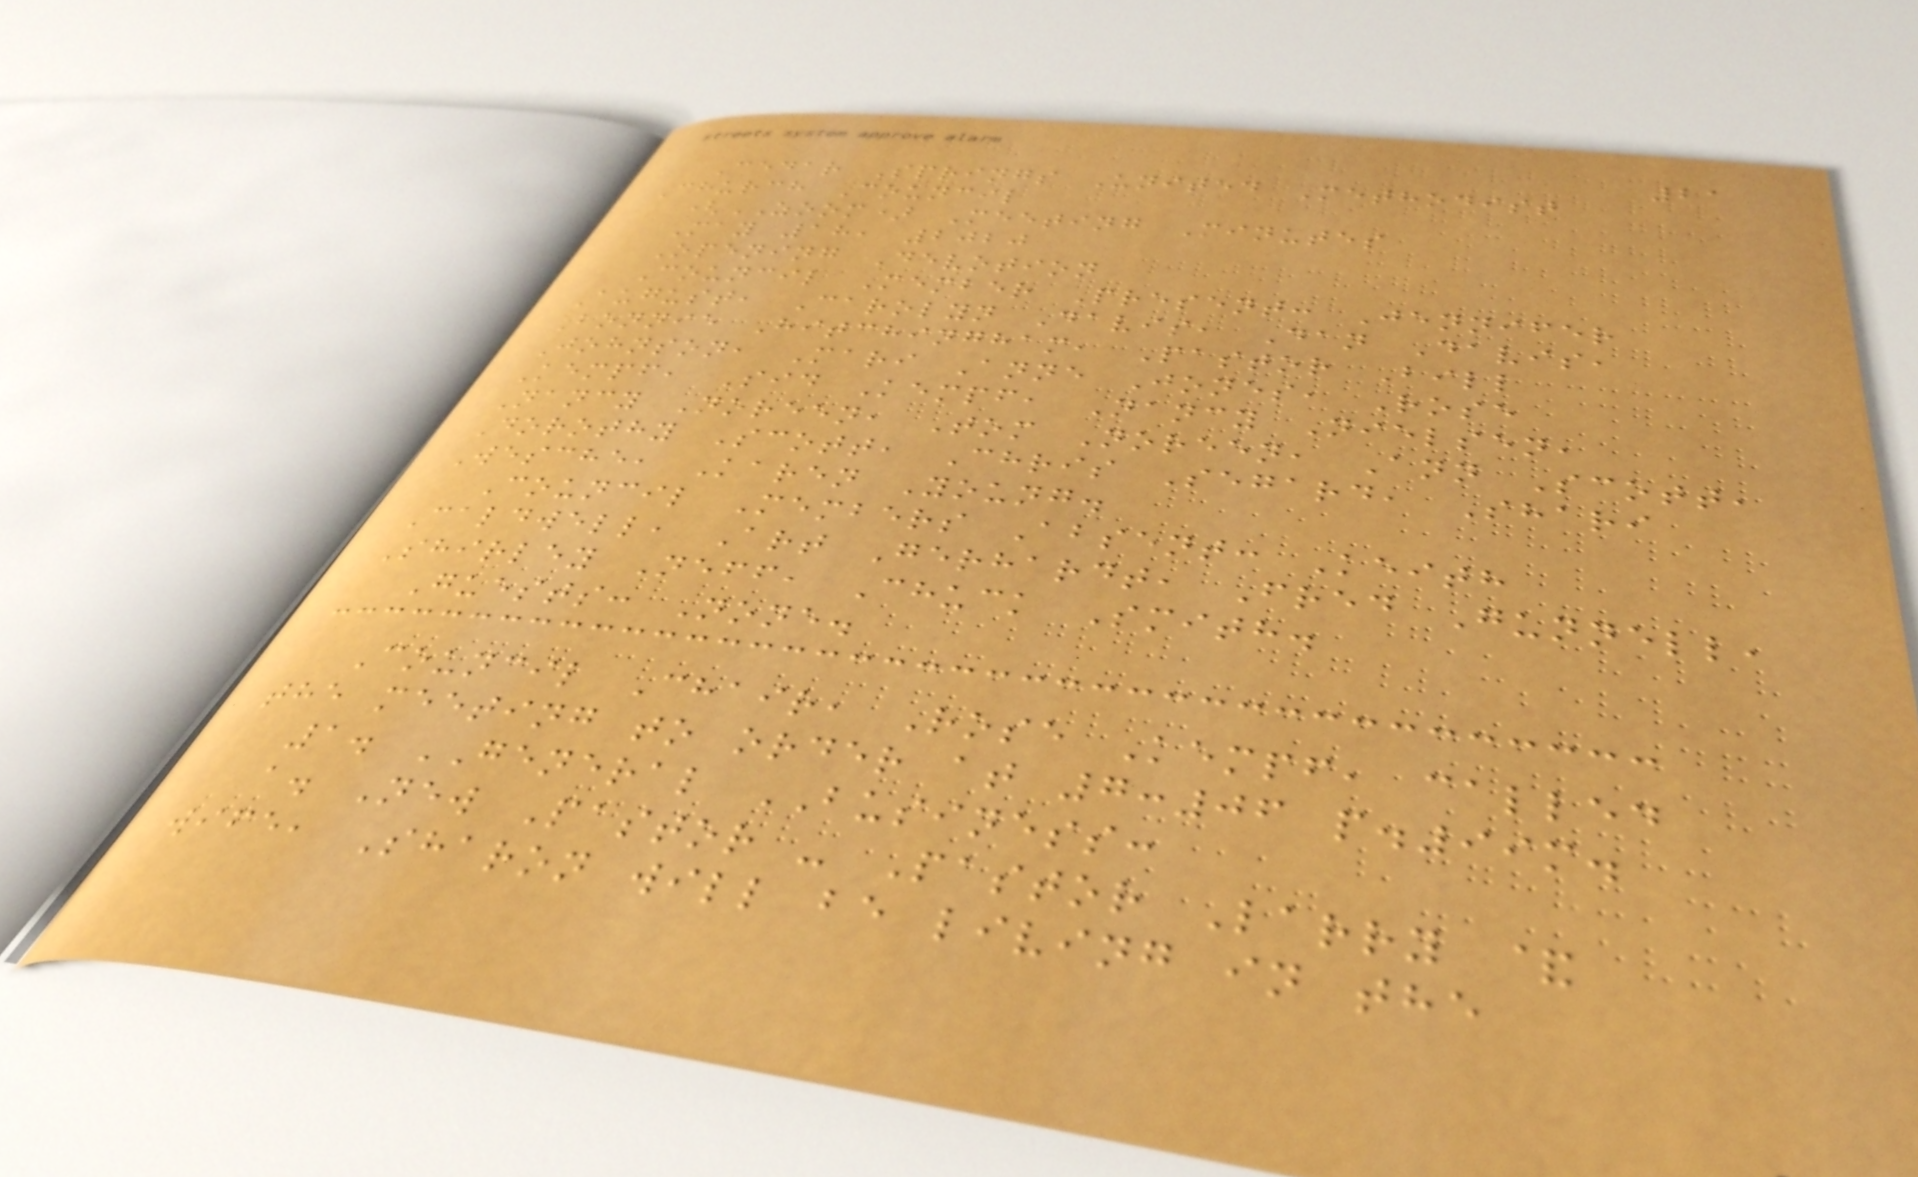21
Cedar Springs United Methodist
Church Council
(ZOOM) Meeting Minutes
May 18, 2020
Opening Devotion
Council Member Present: Jennifer
August, Carolyn Davis, Dan Davis,
Bonnie Hitchingham, Pastor Bill
Johnson, Mari Anne Jones, Rose
Kempf, Sid Kempf, Nancy Nielsen,
Nancy Noreen, Tom Noreen, Ann Scott,
Dorothy Scott, Chris Segard, Shari
Wesche, Karen Young.
Council Members Absent: Keith
Caldwell, Art Gerhardt, Fred Gunnell,
Shirley Neff, Chuck Smith.
Guests: None.
Council Chair, Rose Kempf, called
the meeting to order at 7:06 p.99m.
1. GENERAL BUSINESS:
a. New Pastor - Pastor Larry &
wife, Sharon will be living in the
